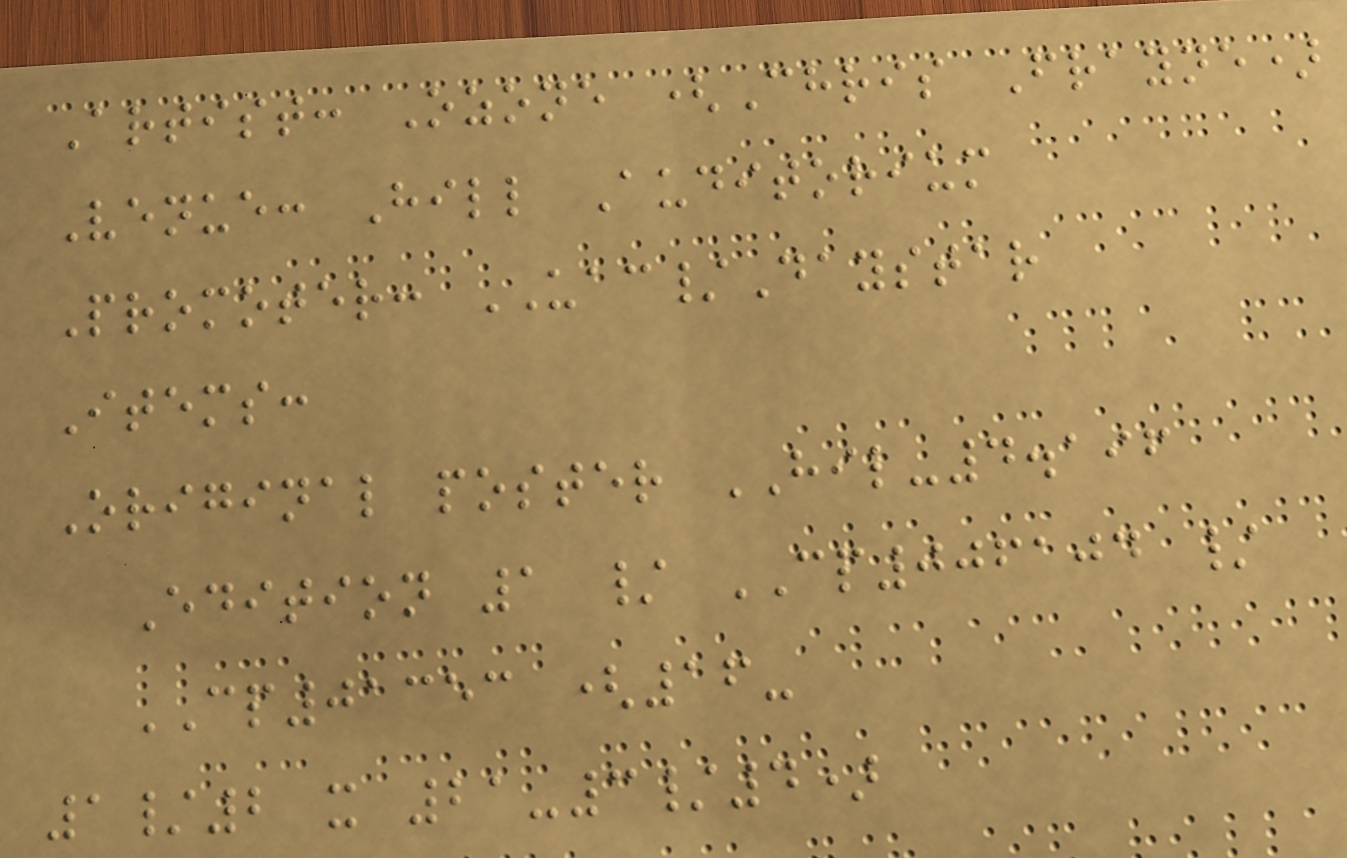Artist: Ozone (Chris Frayne)
Venue: Hill Auditorium
Promoter: UAC/Daystar
Items:
Original poster HIL-4.196
Edition 1 / CP006104 /
CP01353 (16-
1/2 x 21-3/4)
